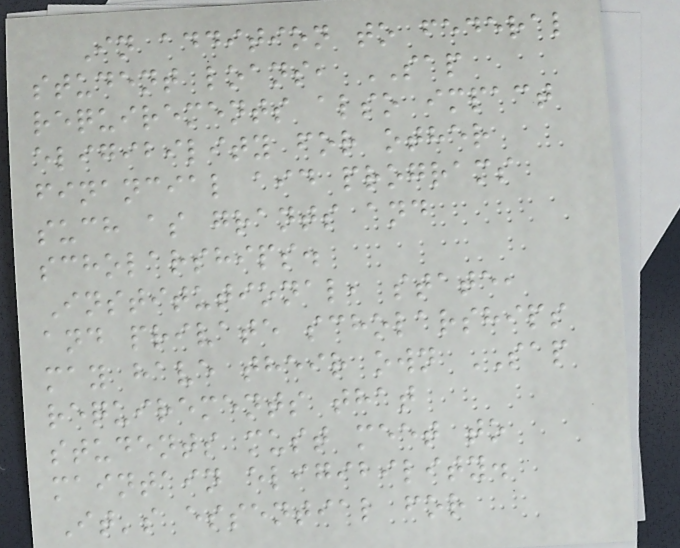In addition to federal
student loans, SAP
requirements also impact
eligibility for other
financial aid programs
such as grants and
scholarships.
Institutional, state,
and private scholarships
may have their own SAP
requirements that
students must meet to
maintain eligibility.
It's essential for
